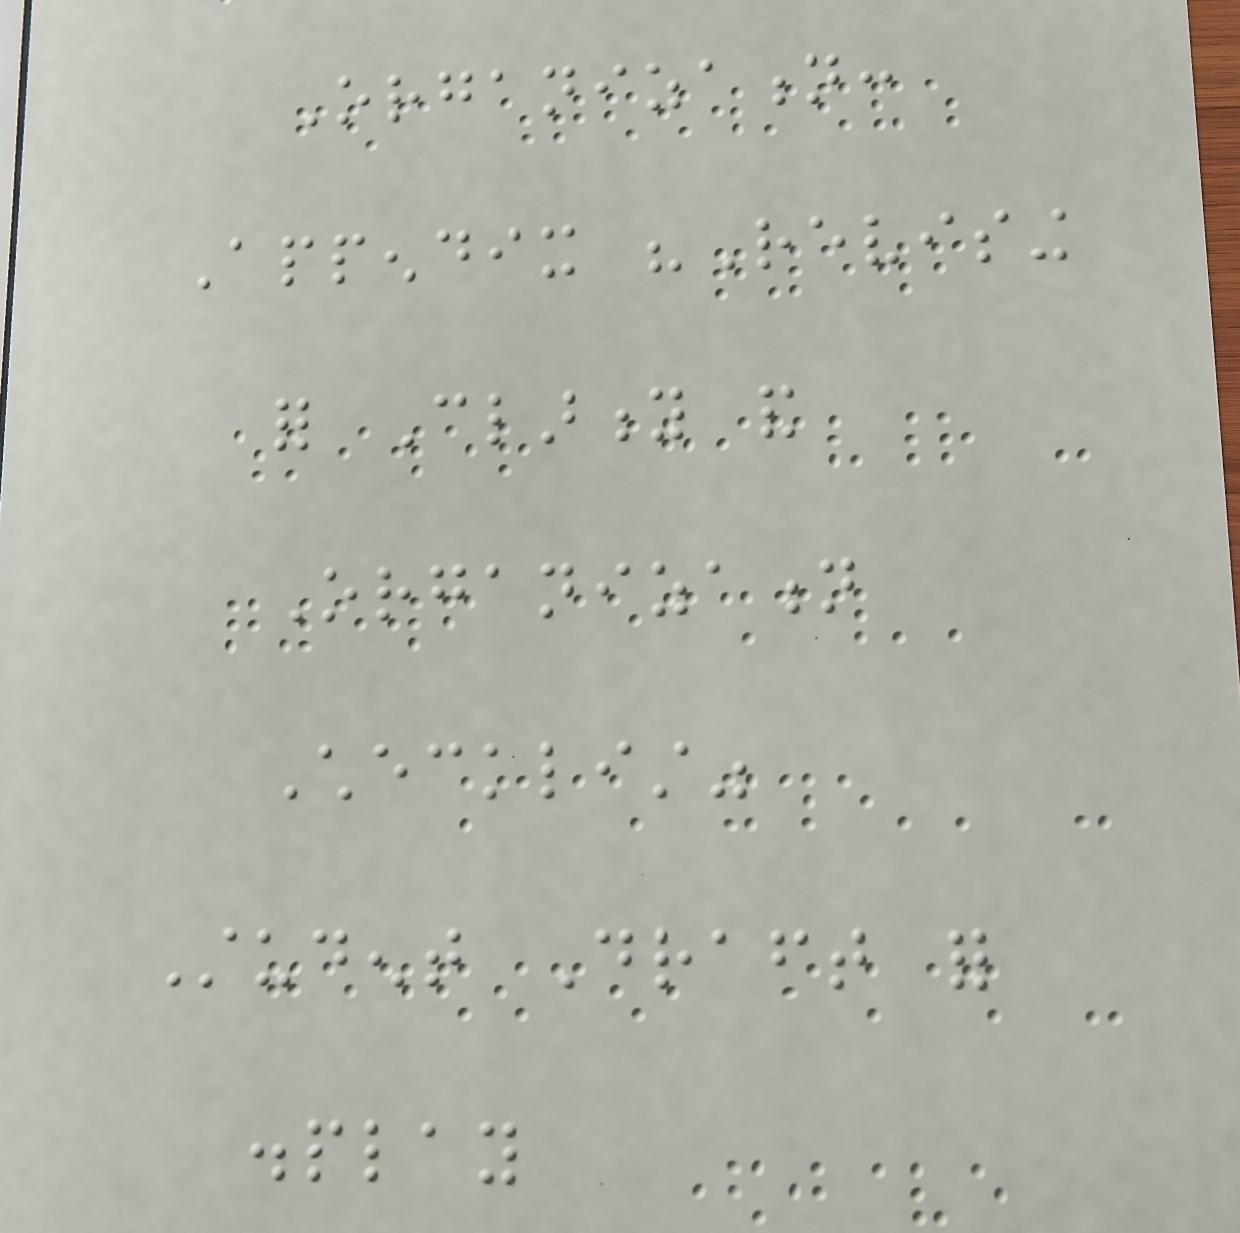Organization:
Appendix "Revising
for Clarity and
Organization
Checklist"
Student Draft for
display
